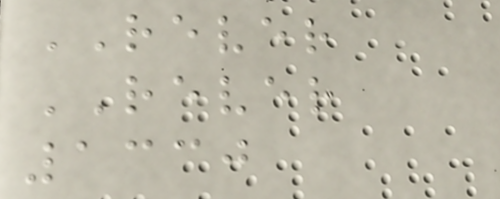REVER
REVER
1330
